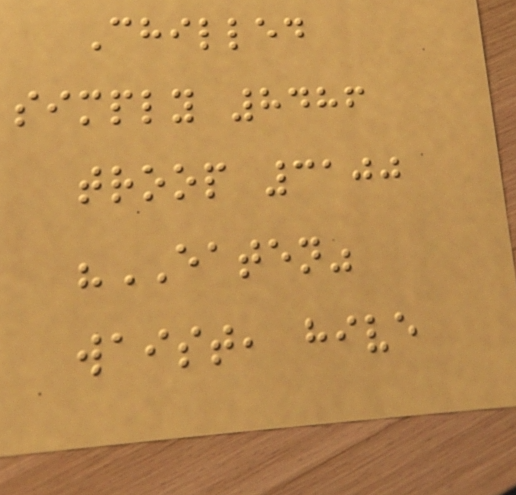Chilled
simply 8486
troop 3100
"EATEN"
waist, hive
